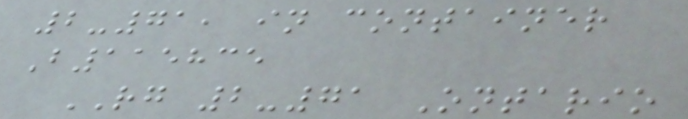2-71, in container
B115835
RG 2-71 Ontario
